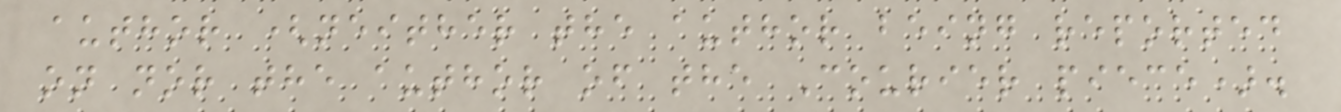author (neither the author being reported
on nor the author of the Courier piece).
